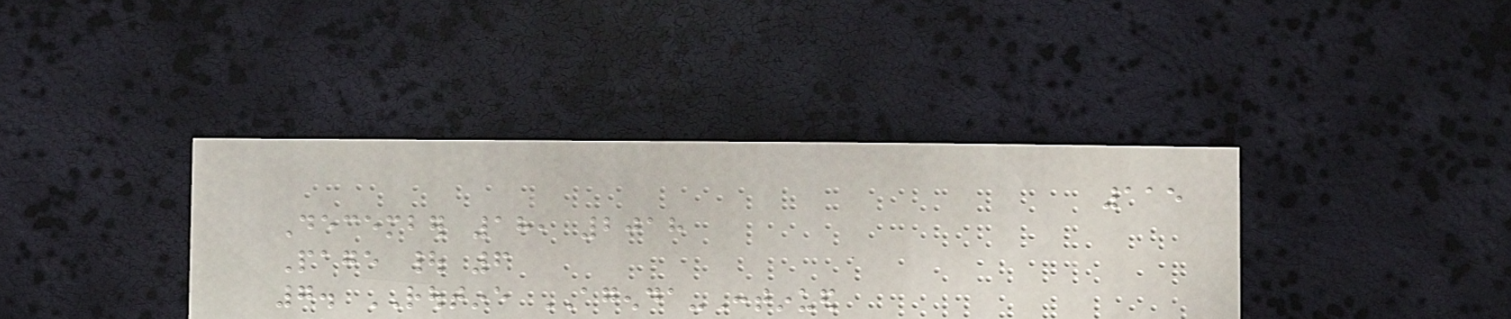115
December 18, 2018
Page | 6
7. ROUTINE AGENDA-Continued
